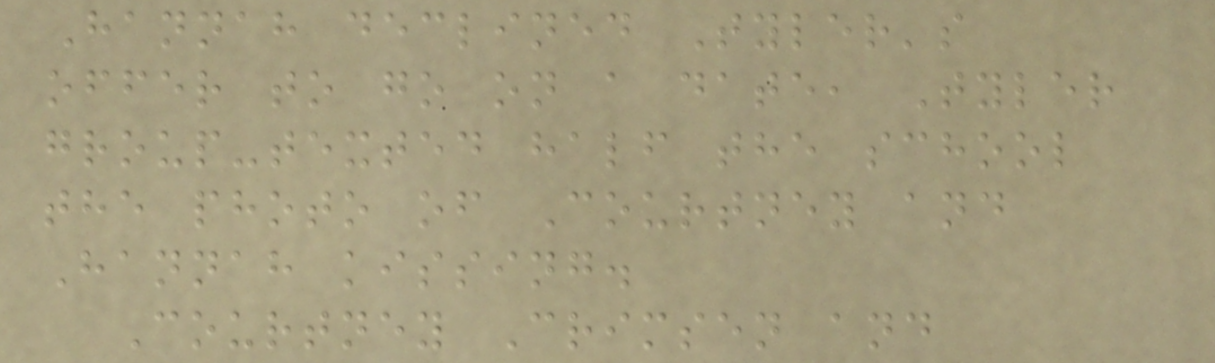Hannah declined Tyler's
offer to go on a date, Tyler
group-texted half the school
the photo of Courtney and
Hannah kissing.
Courtney Crimsen and
